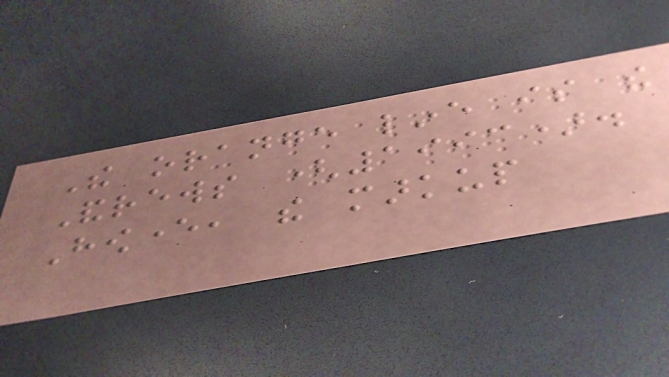The orange line is the
Andrews (1993).
However, the markup
